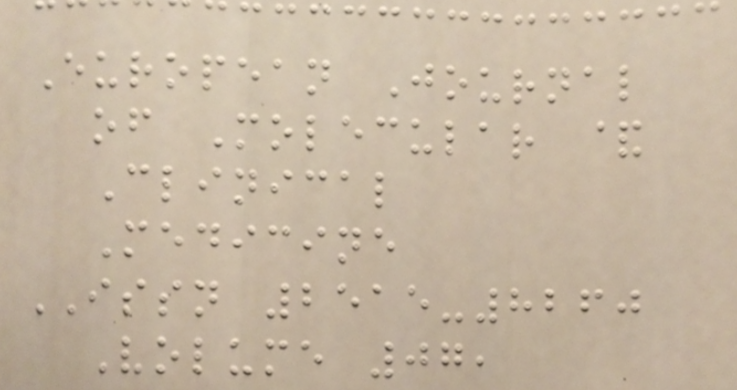European Journal
of Molecular &
Clinical
Medicine
ISSN 2515-8260
Volume 07,
